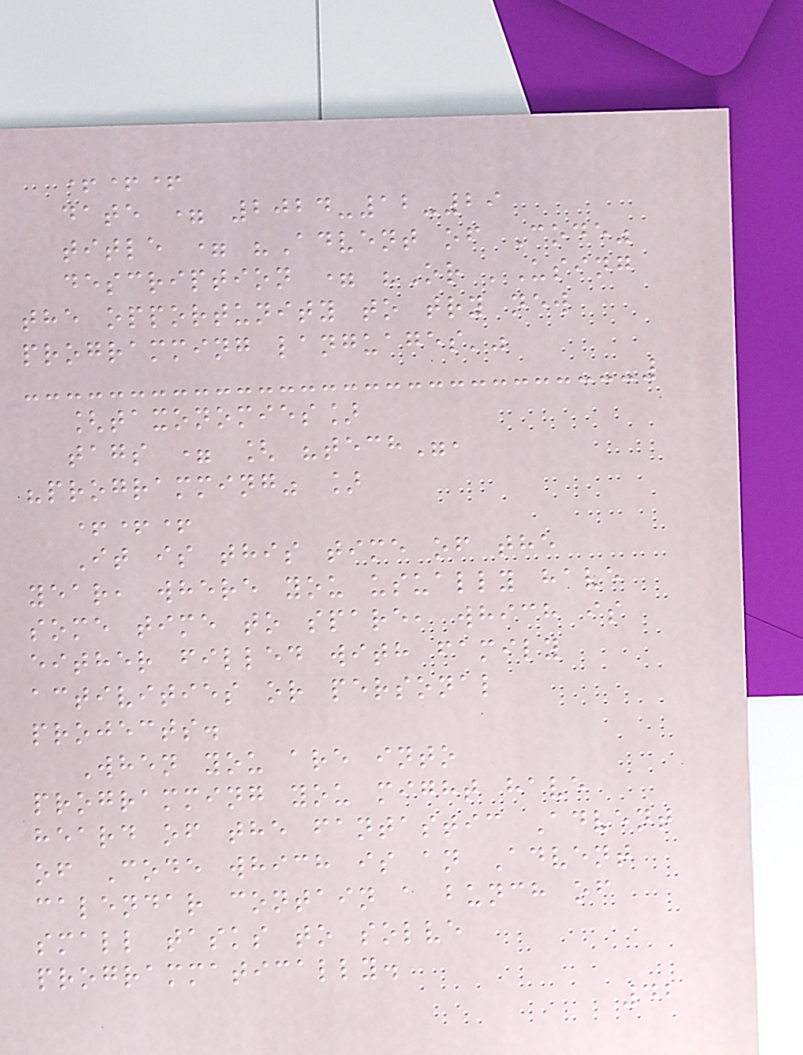+++
date = 2024-12-29
title = "Advent of Code"
description = "Or 'Using
the opportunity to try new
programming languages'"
[taxonomies]
tags = [ "tech",
"programming" ]
+++
It is this time of the
year, where you usually have
some time to spare, which is
either filled with family
activities or personal
projects.
When you are into
programming you might have
heard of the fantastic Advent
of Code which is an Advent
calendar contain a bunch of
small tasks to solve
programmatically.
42
